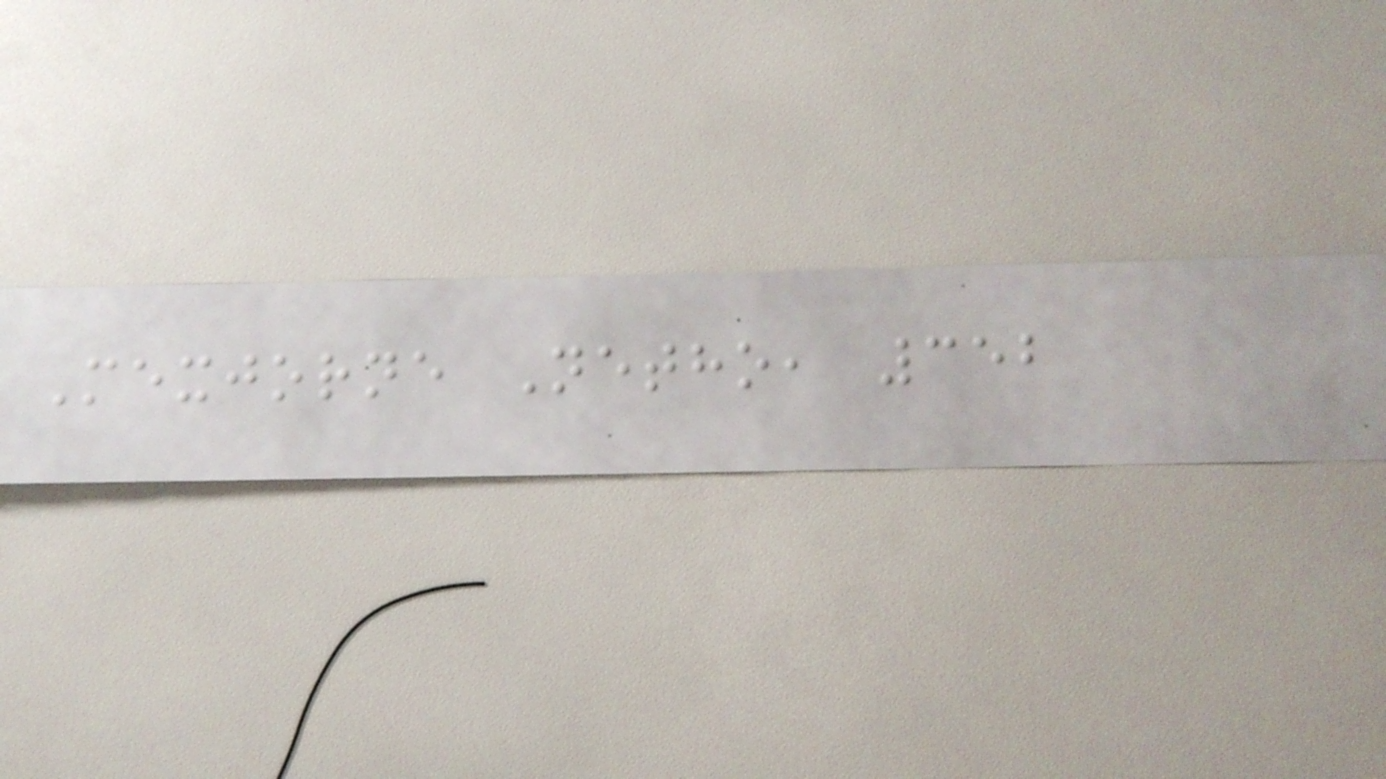Mexjorne Netho, 352
